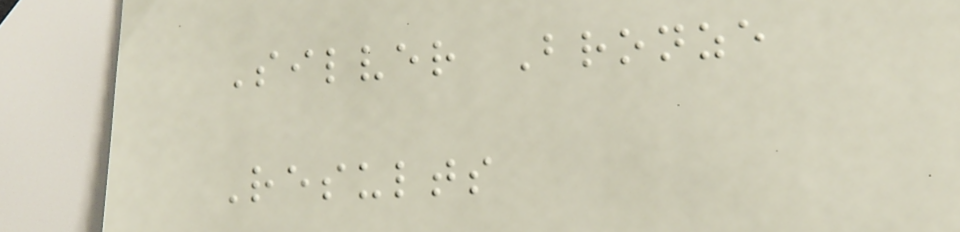Silver Bronze
Results
